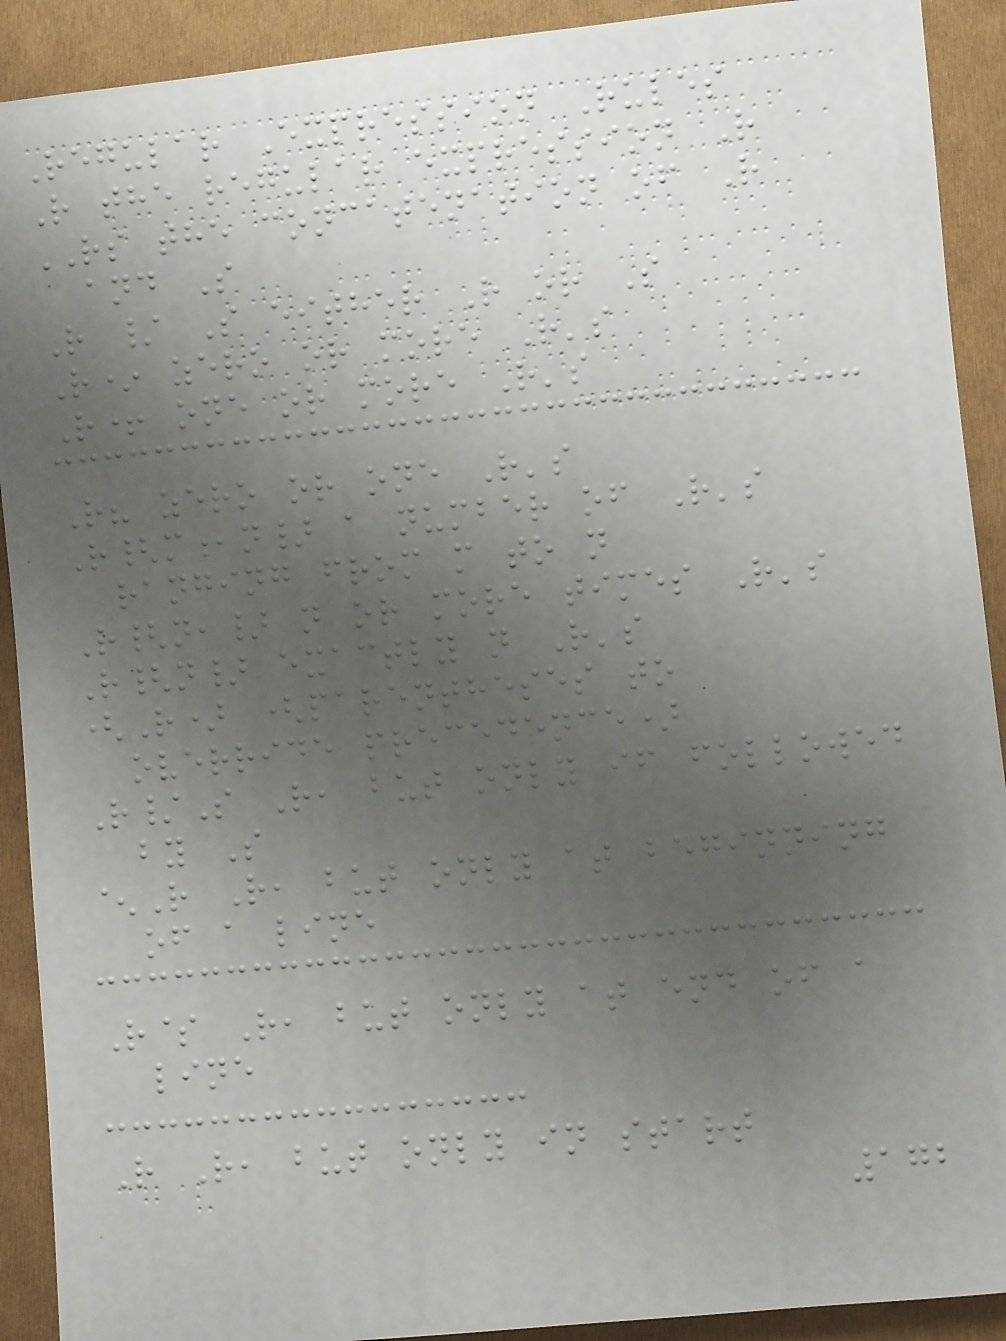Regular Expression Rules
R the regular expression R
RS the concatenation of R
and S
R / S either R or S
R* zero or more R's
R+ one or more R's
R? zero or one R's
R{m,n} a number of R's
ranging from m to n
R{n,} n or more times R's
R{n} exactly n R's
(R) (parentheses to
override precedence)
R/S R, but only if followed
by S
^R R, but only at beginning
of a line
R$ R, but only at end of a
line
R R, but only in start
172
